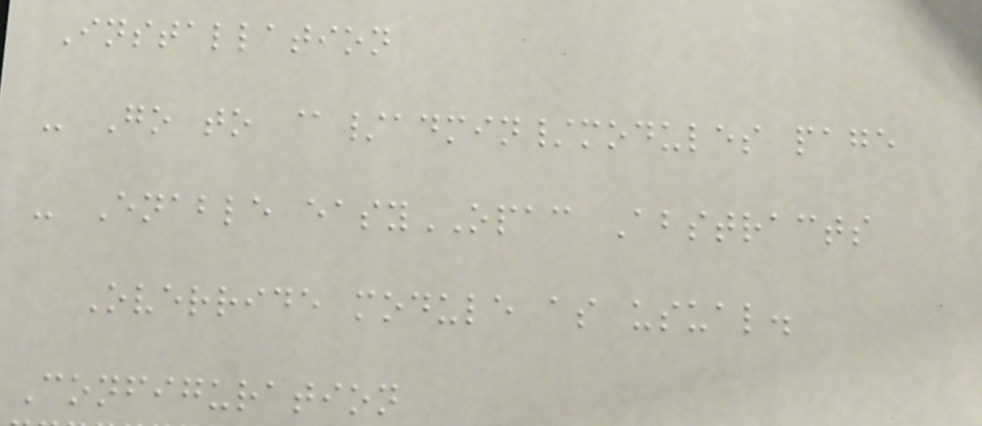Installation
- Go to @/admin/modules page
- Enable easyOPAC Abstracts
Override module as usual.
Configuration
